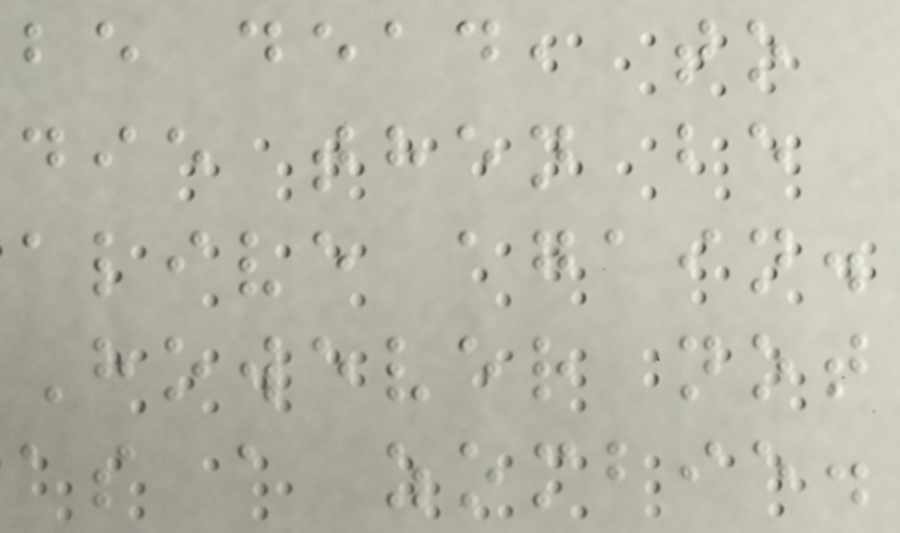be dead, to
die then be
alive again.
However not
as a zombie.
